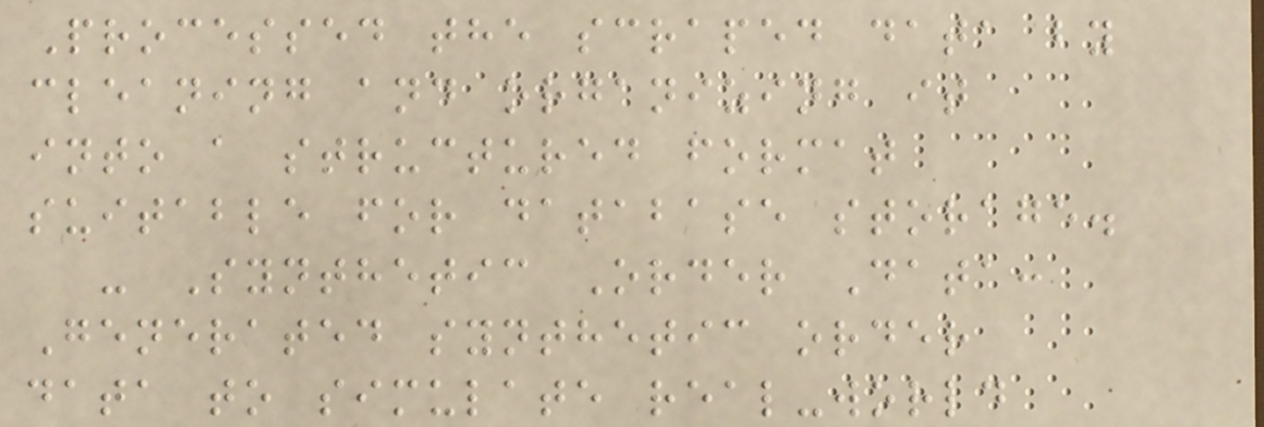Processed the scraped data by
cleaning and organizing it
into a structured format
suitable for database storage.
- Synthetic Order Data:
Generated synthetic order
data to simulate real-world
